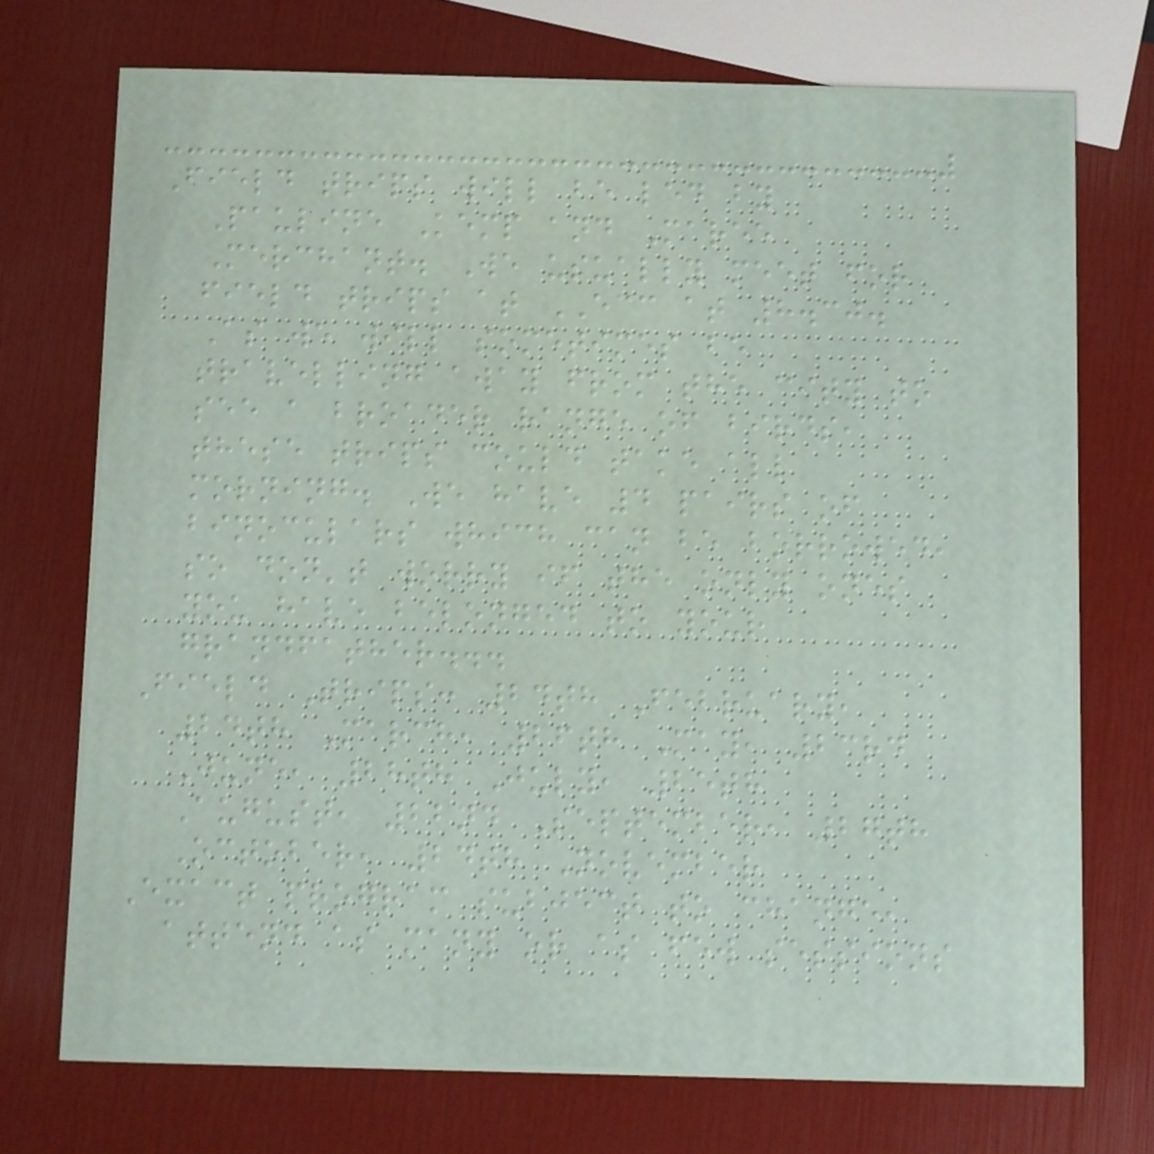Field trips will be led by
Pauline Kemp and Maree
Merchant. We usually meet for
field trips at ECC at 8.30.
As we will sometimes be
travelling away from the city to
see a broader range of birds,
these trips could take all
morning. We have 4 pairs of
binoculars which can be borrowed,
so don't worry if the only ones
you have belonged to your
grandfather...
Field Trips: 24th February,
24th March, 26th May, 23rd
June, 28th July, 25th
August, 22nd September, 27th
October, 24th November
Exact program subject to change,
attend as many or as few sessions
